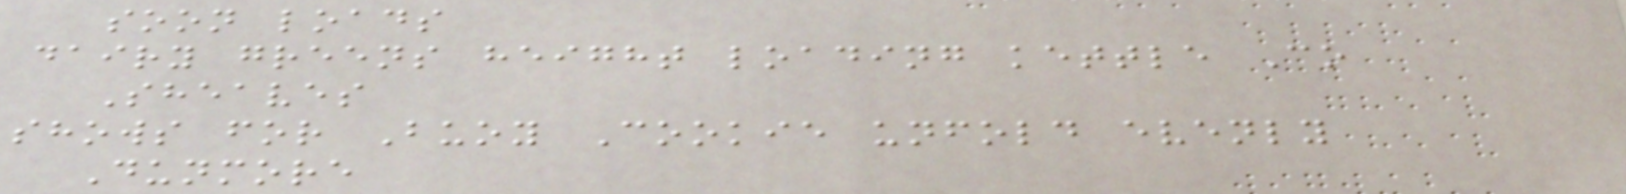soon loads
dairy greens height loading kettle Co
Sheaves
shows for Buoy Cookie unfold evenly
Dunmore
